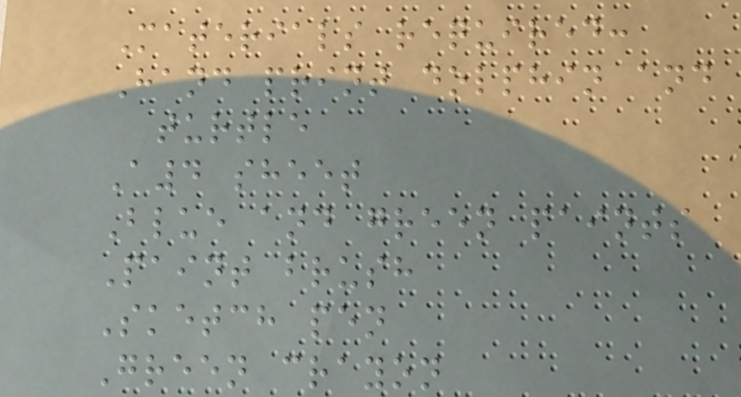Materials required:
Hand print dolphin and
turtle
A4 sheet
Blue and green paints
Paint brush
Sketch pen
Green crayon
